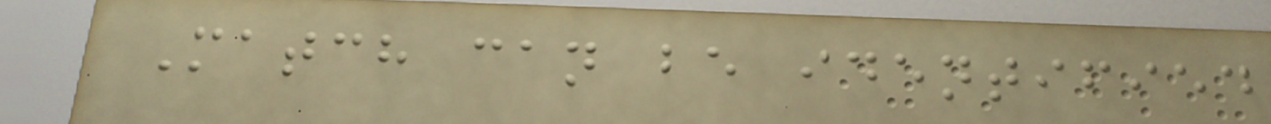Match can be identified
